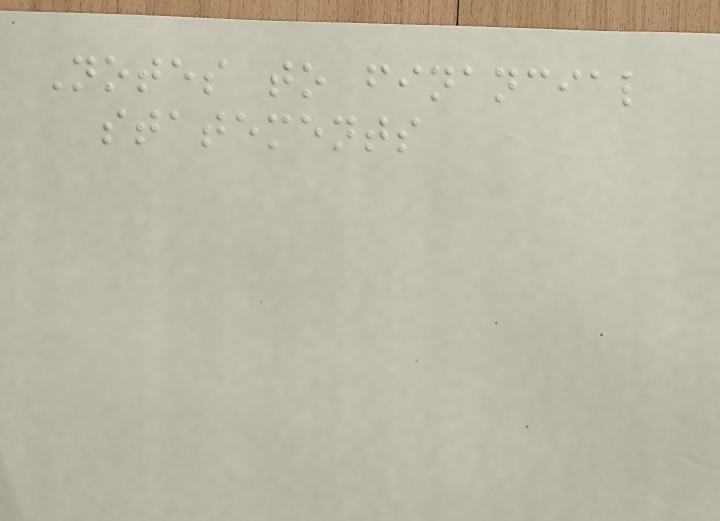Notes to financial
statements
